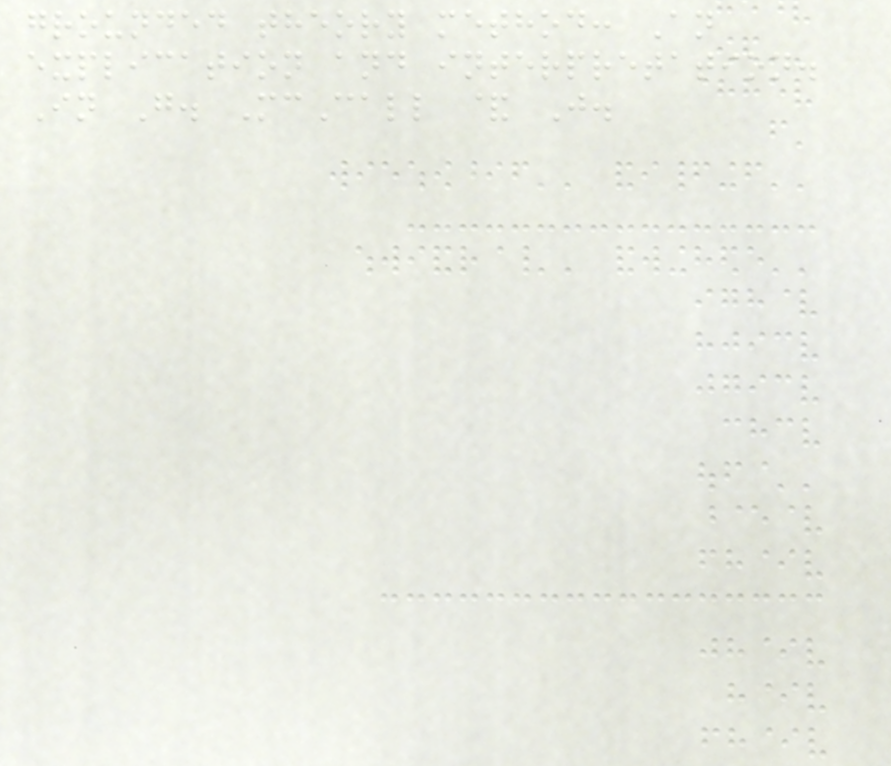grounded theory method: An
explication and interpretation.
In G. McCall & J.
